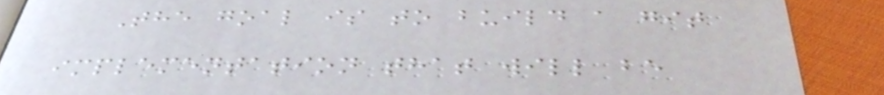The goal is to build a git
implementation that will be
